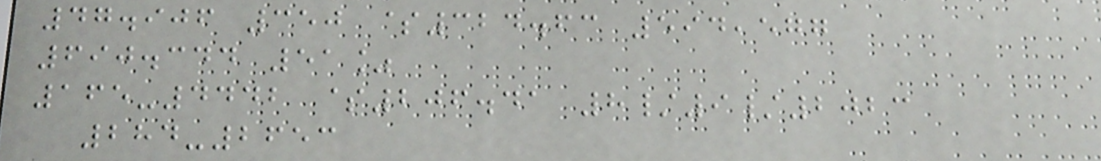47.906 350 $324.63 594,577
690.344 51%
165-4442 $206.41 8/9/2023
284-2653
